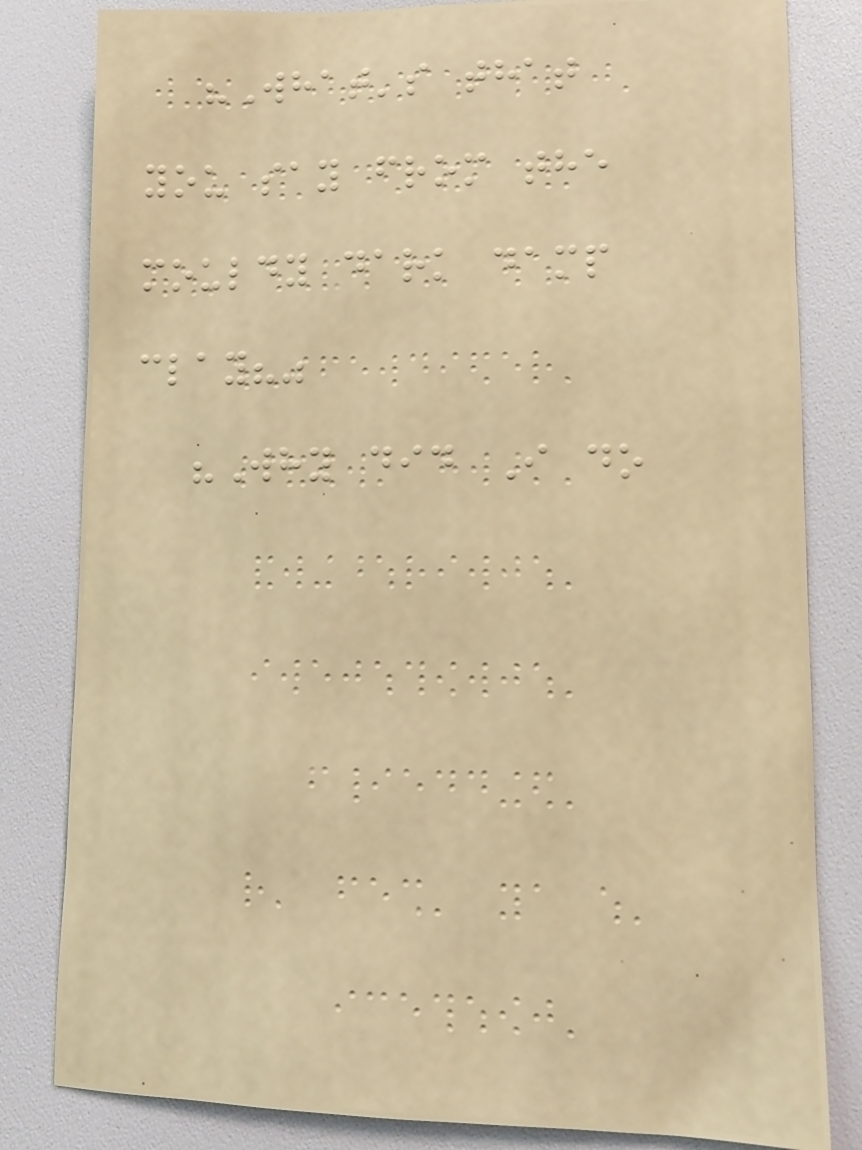"What's that
you say from the
mouldy dark damp
clay?"
"Why did I do
